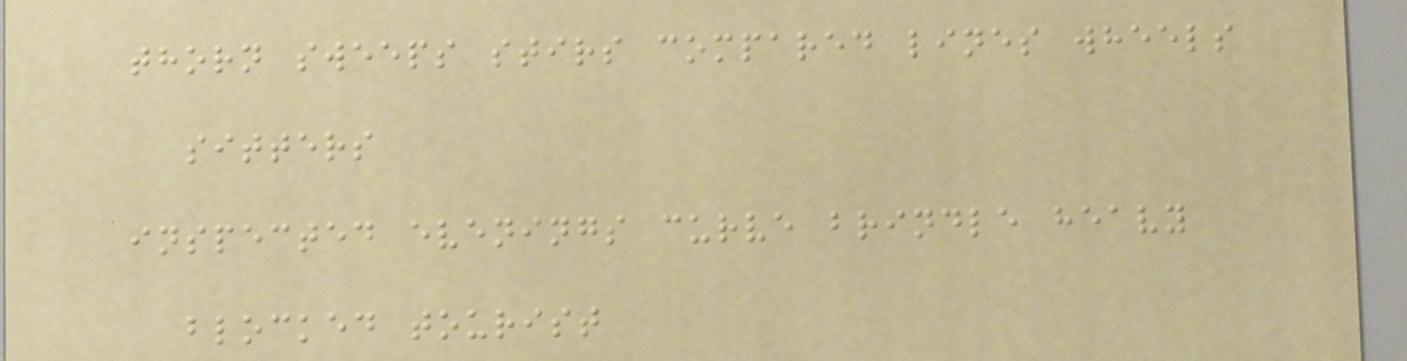thorn sweeps stirs compared lines wheels
sitters
inspected evenings curve brindle heavy
blocked tourist
